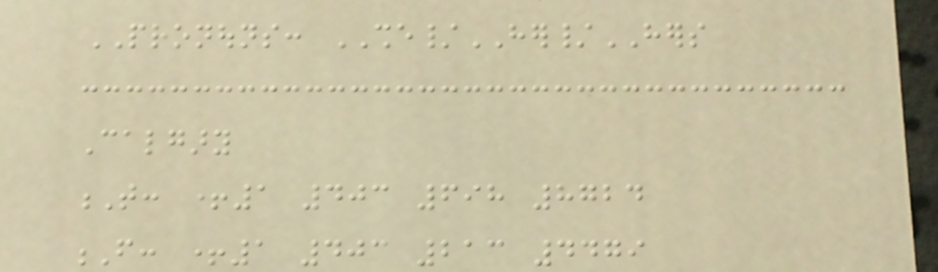PRONOUNS: SHE/HER/HERS
Calgary
T: +1 403 698 8724
F: +1 403 213 4479
